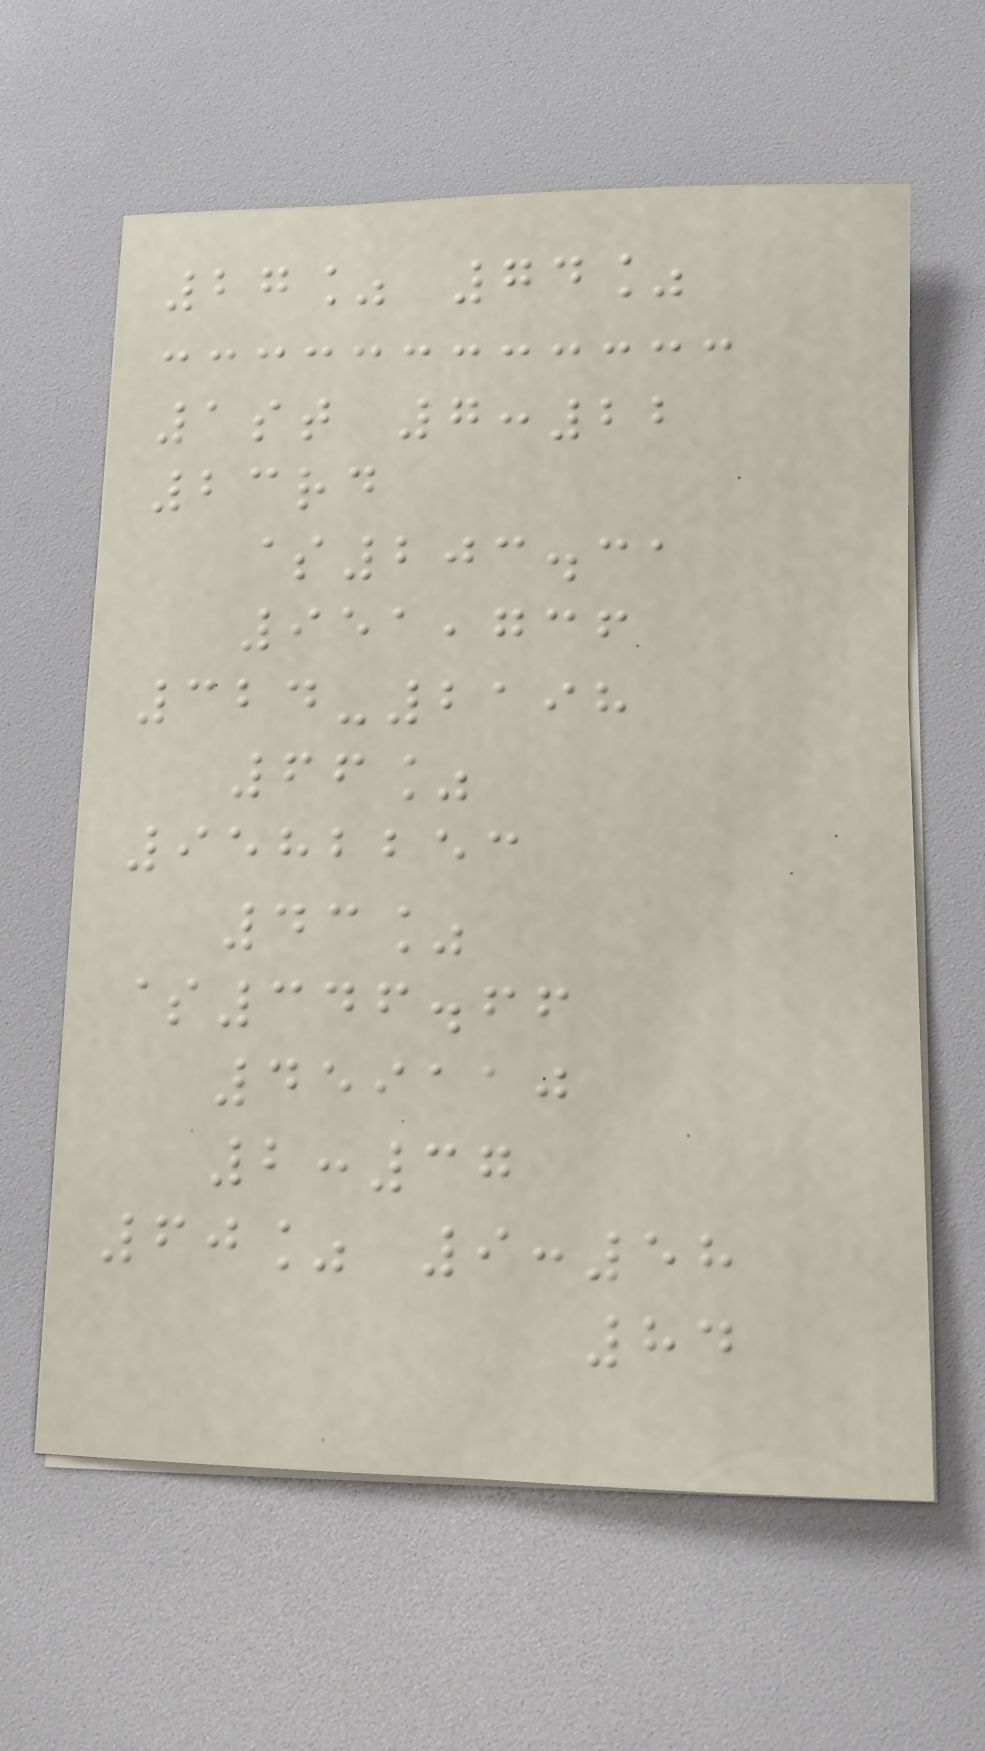27% 74%
1st 7:22
23rd
$203.31
951,736
324-2198
66%
9582253
43%
$346.66
459110
2:37
60% 9:58
84
